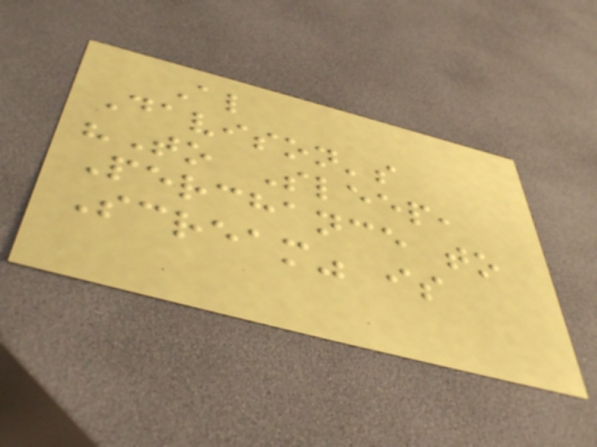Al
Davison's
"To Sleep,
Perchance to
Scream" is
